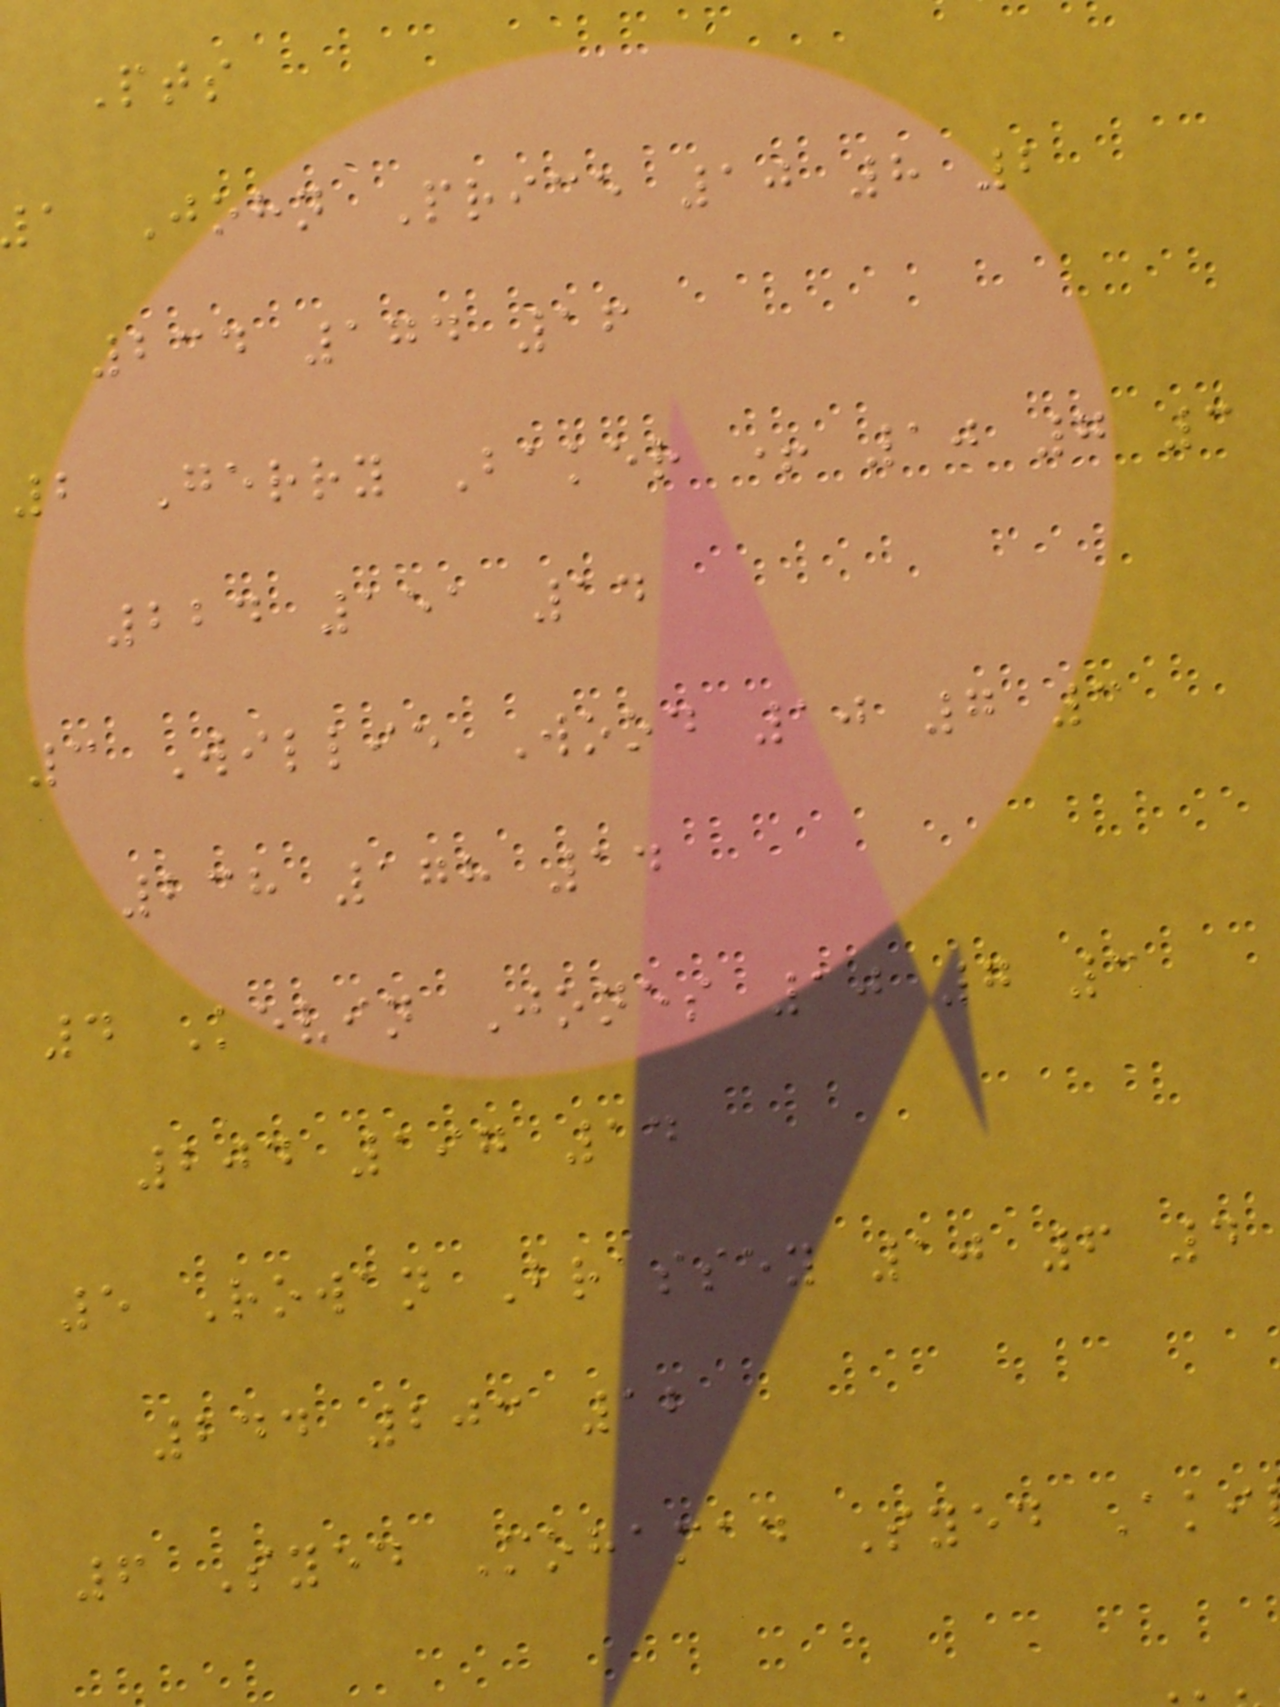Pts
a John Price 10 8 2
234 174 16
2 Gerry Baker + 10 7 3
224 151 14
3 Willie Wood 10 7 3
238 178 14
4 Kevin Jones 10 7 3
204 197 14
5 Rowan Brassey 10 6 4
244 203 12
6 Syed Mohamad Syed Aki
